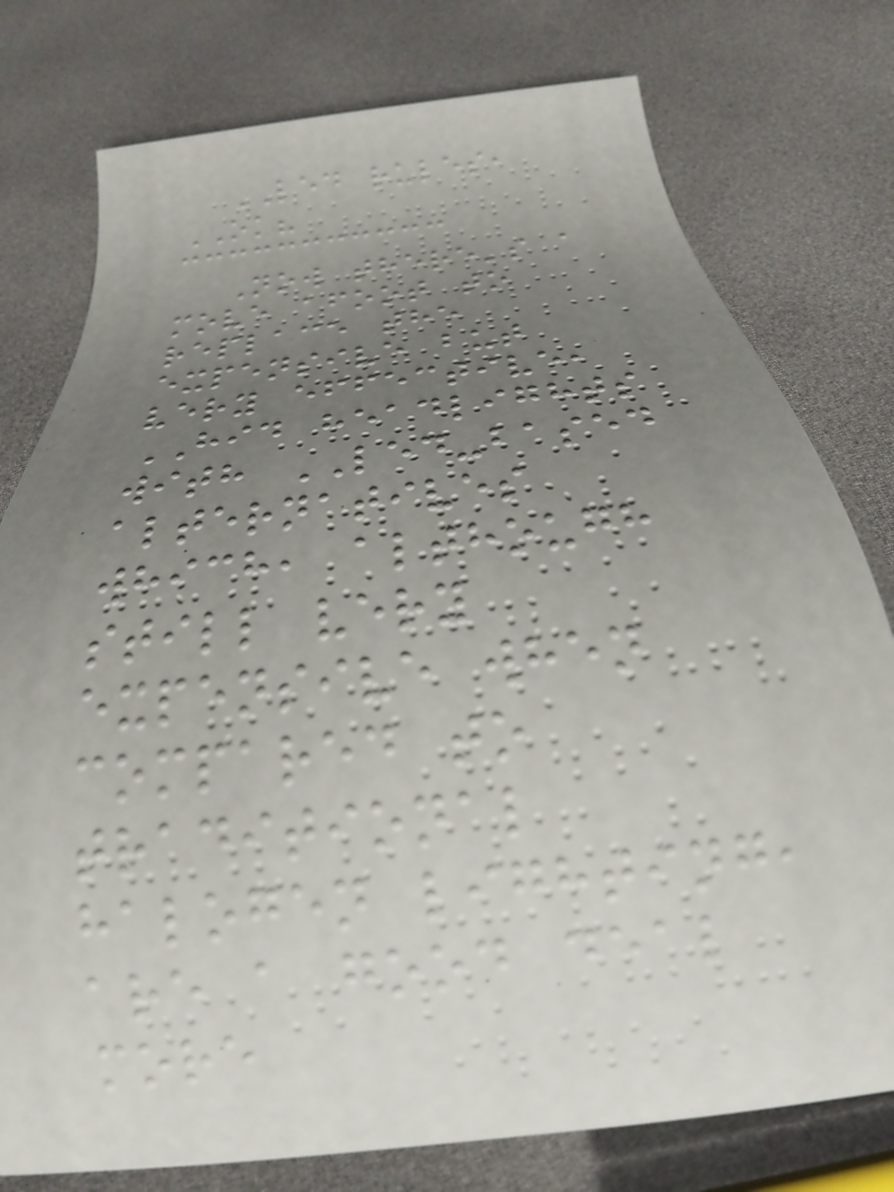LED rules,
OK?
Now there's a
move afoot to
replace the
expensive but
very effective,
HID headlights
with LED-based
alternatives
which, although
still very
expensive when
compared to
traditional
halogen lighting,
are a good deal
more
